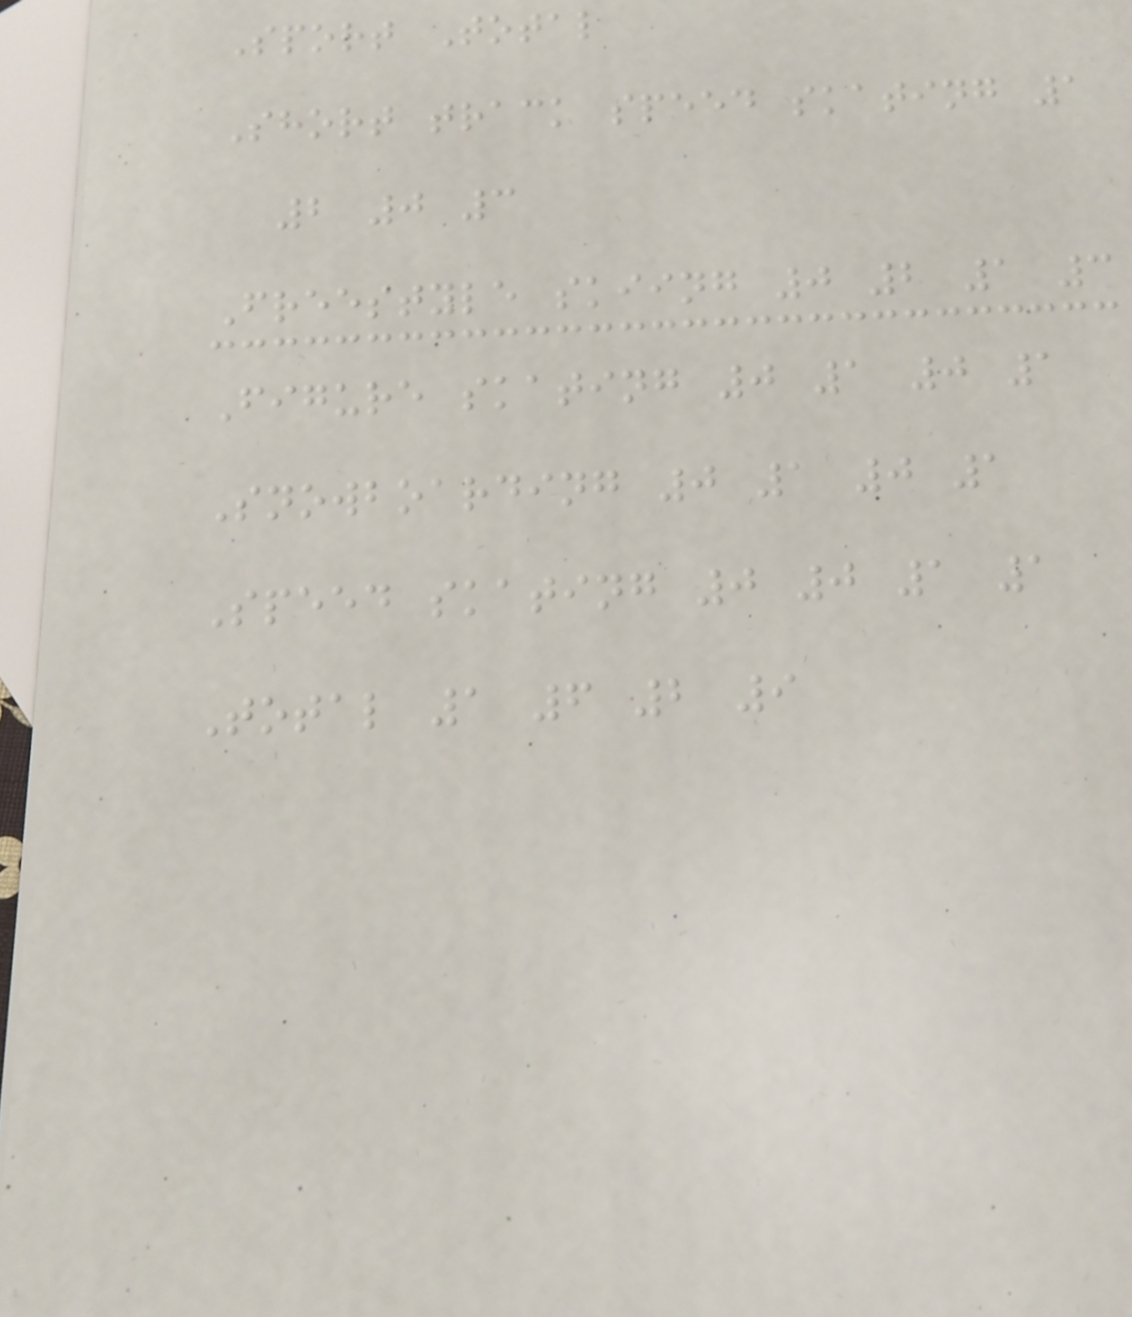Sport Total
Short track speed skating 1
2 0 3
Freestyle skiing 0 2 1 3
Figure skating 0 1 0 1
Snowboarding 0 1 0 1
Speed skating 0 0 1 1
Total 1 6 2 9
